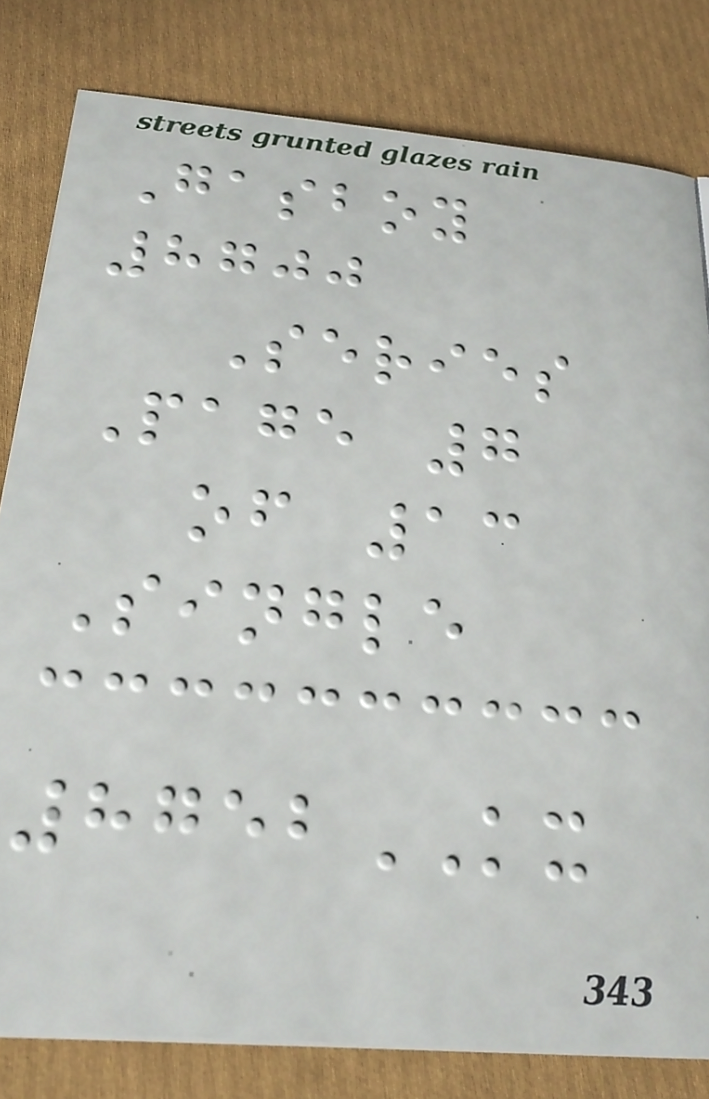Gasboy
8700
Series
Page 7
of 13
Single
8752KX
